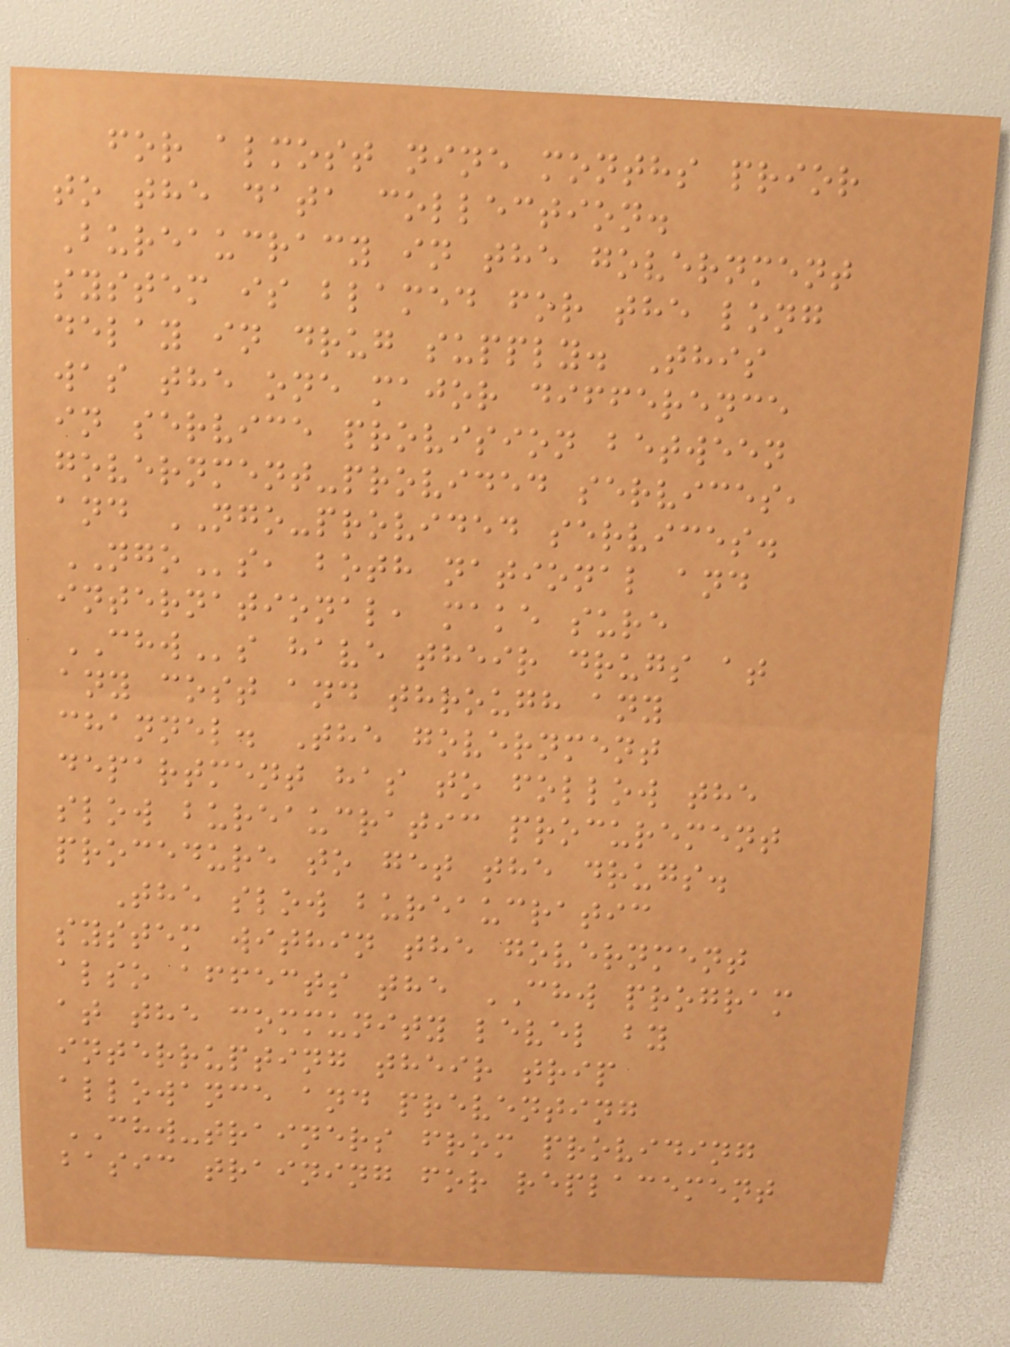for almost nine months prior
to the data collection.
Bureaucracy in the government
system is blamed for the long
delay in drug supply. This
was the one major difference
in service provision between
government-provided services,
and NGO-provided services.
NGOs, both national and
international, make sure
CHWs have their drugs at
any cost and through any
channel. The government
department has to follow the
slow bureaucratic procurement
procedure to get the drugs.
The slow bureaucratic
system within the government
also affects the CHW program
at the community level by
interrupting their trip
allowance and preventing
CHW-trainers from providing
basic training for replacement
